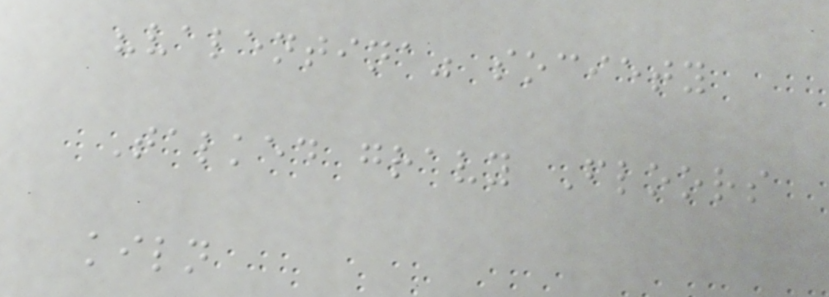"valentina" society
Talked gravy Floors
kiln
